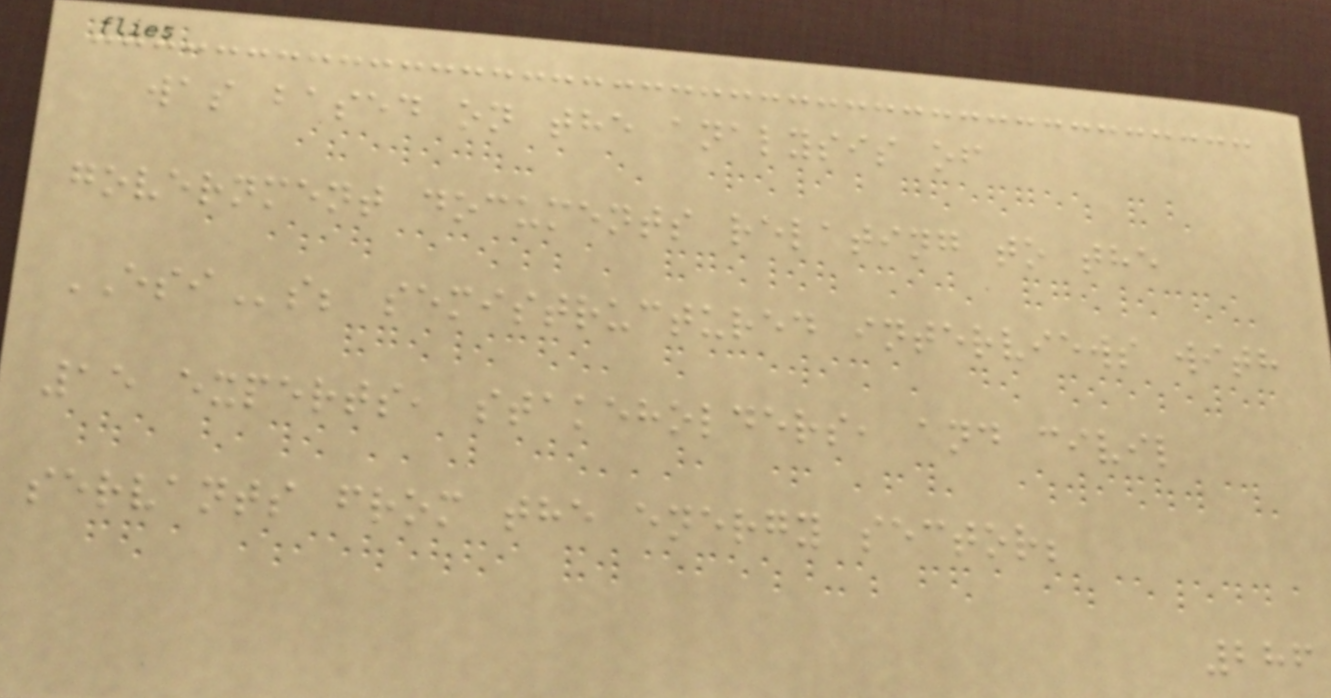was based on the analysis of
government documents relating to the
ESIs; semistructured interviews with
15 experts, stakeholders, and civil
servants from the energy sector;
286
